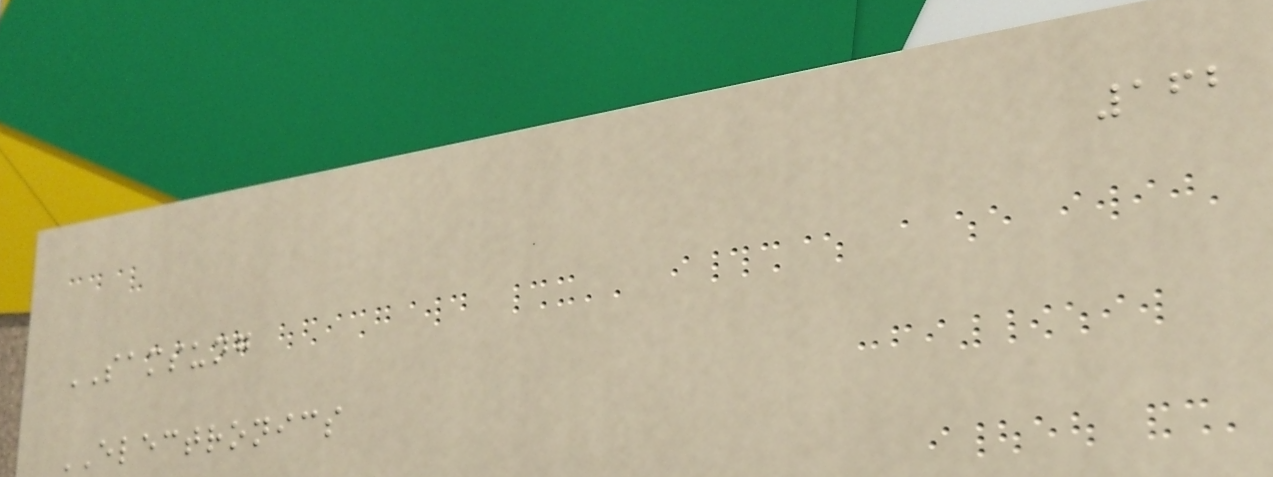162
SAMSUNG
ELECTRONICS
